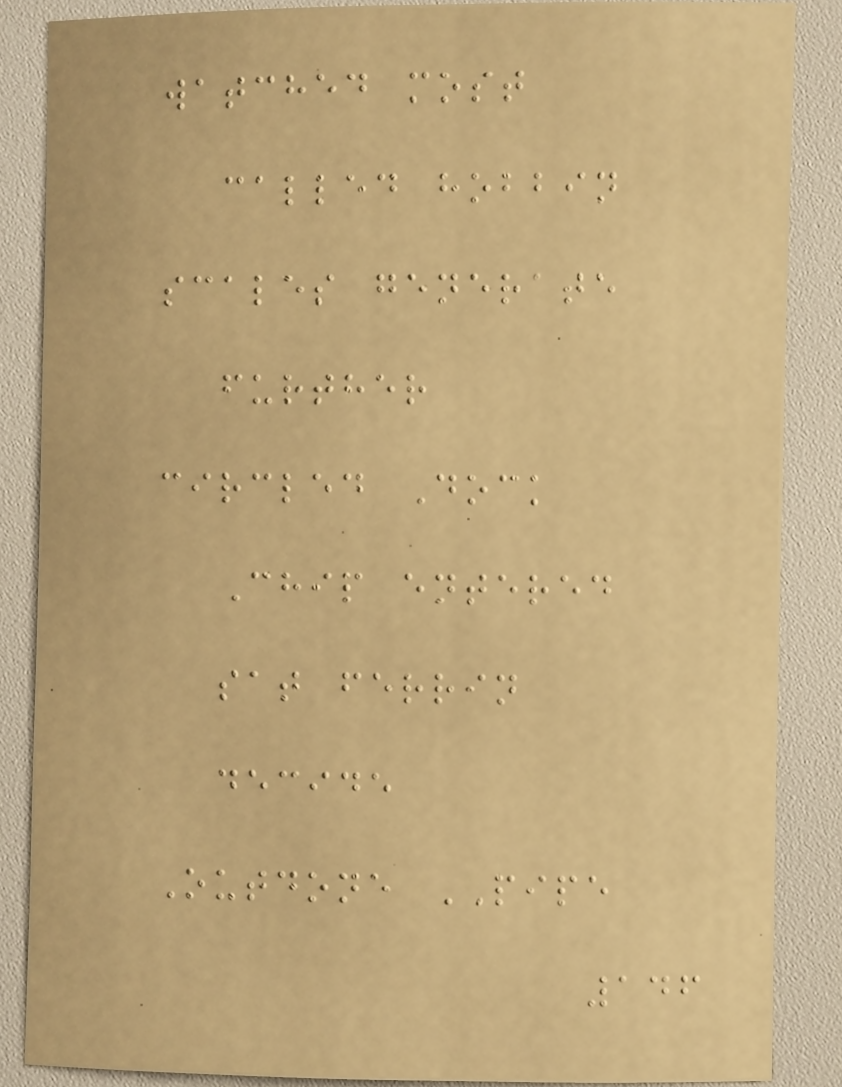watched most
called hobbin
scales generate
further
circled Dock
Chip entered
sat ferrin
decide
Outdone PIPE
146
